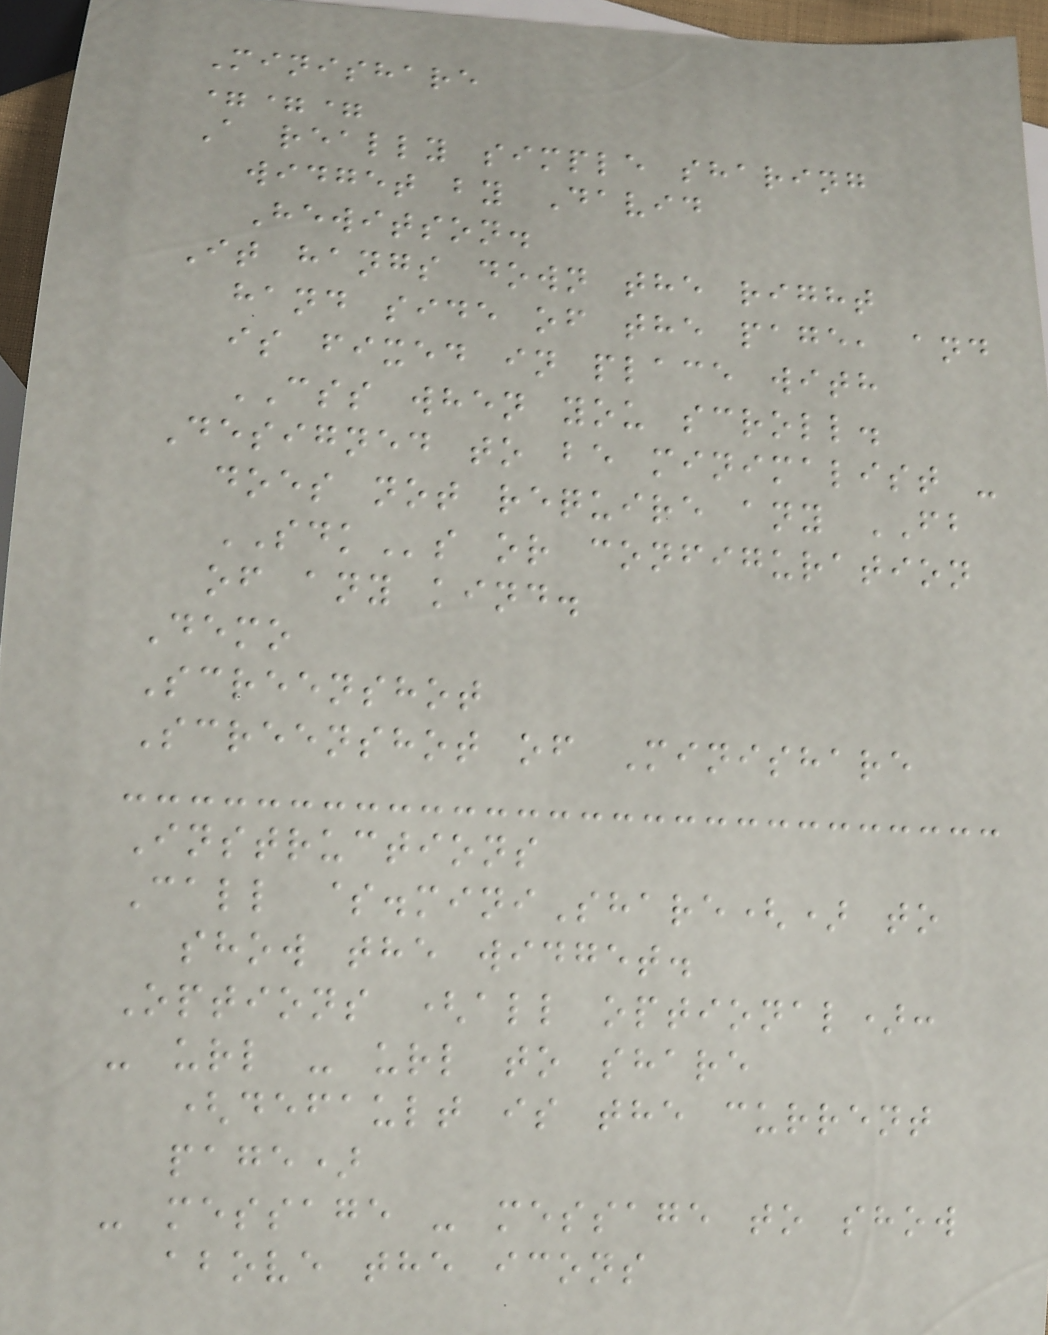Minishare
===
A really simple sharing
widget by David
Hewitson.
It hangs down the right
hand side of the page, and
is fixed in place with
CSS when you scroll.
Designed to be minimalist -
does not require any FB
SDKs or configuration
of any kind.
Demo
Screenshot
Screenshot of Minishare
Instructions
Call $.miniShare() to
show the widget.
Options (all optional):
- url - url to share
(default is the current
page)
- message - message to show
above the icons
